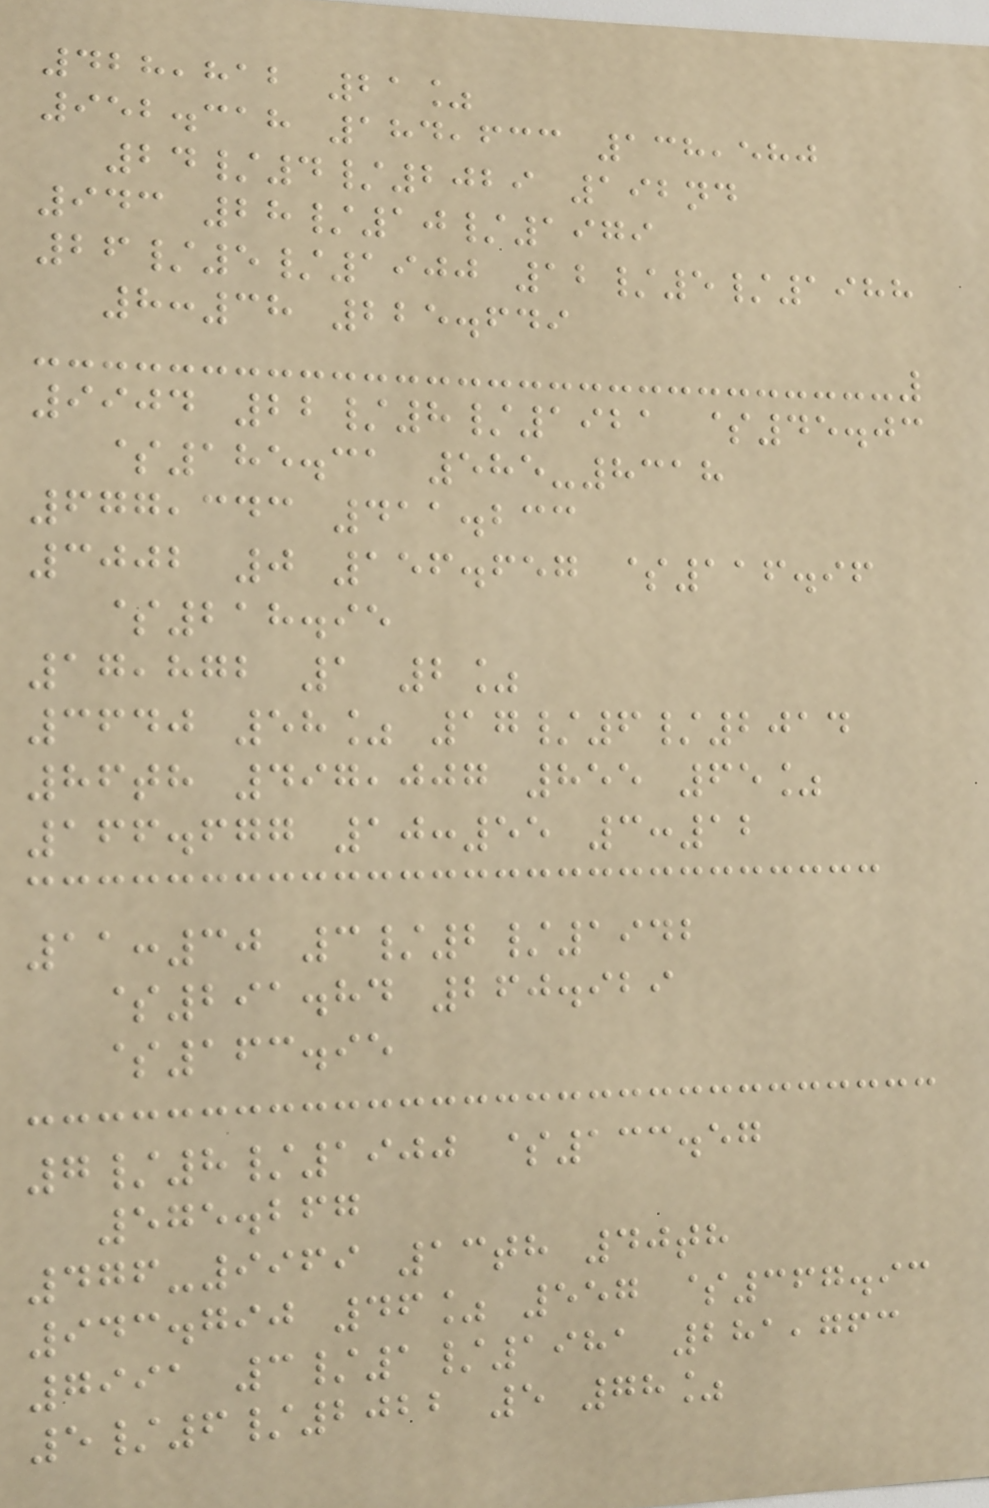428,812 21%
952.318 184,633 138,580
24/4/2029 192nd
943 28/10/1979
26/5/1900 12/5/1988
8:38 225.649
9904 22/8/1921 $45.03
$185.31 585-8318
677,343 411.233
3002 0 156.657 $116.96
$218.95
17,872 1 2%
3640 58% 17/6/2014
86th 497,007 855 65%
166.677 10:55 3:12
11:30 3/2/1942
$291.84 260.929
$163.95
7/8/1900 $133.57
575.267
476-9969 13th 40th
943.790 46% 557 $367.93
7991 3/1/1981 281,763
5/6/2022 5 78%
